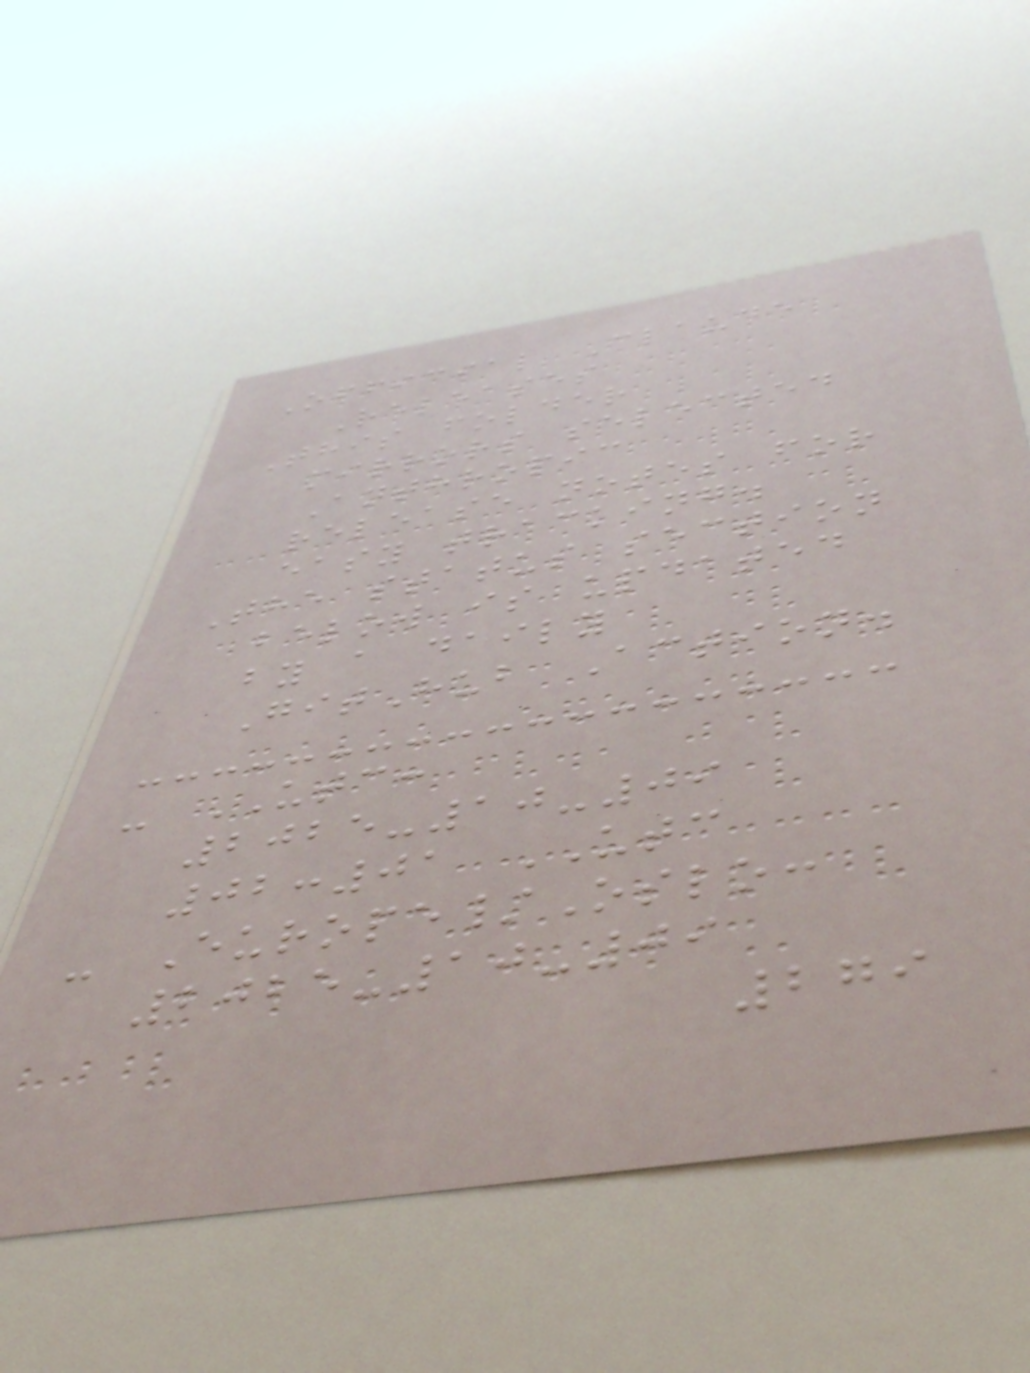Official Claude
Releases
This folder
mirrors selected
Anthropic
release notes for
easy tracking.
The status section
below is updated
by a daily
GitHub Action.
- UTC:
2025-10-09
02:01 UTC
- Europe/Oslo:
2025-10-09
279
